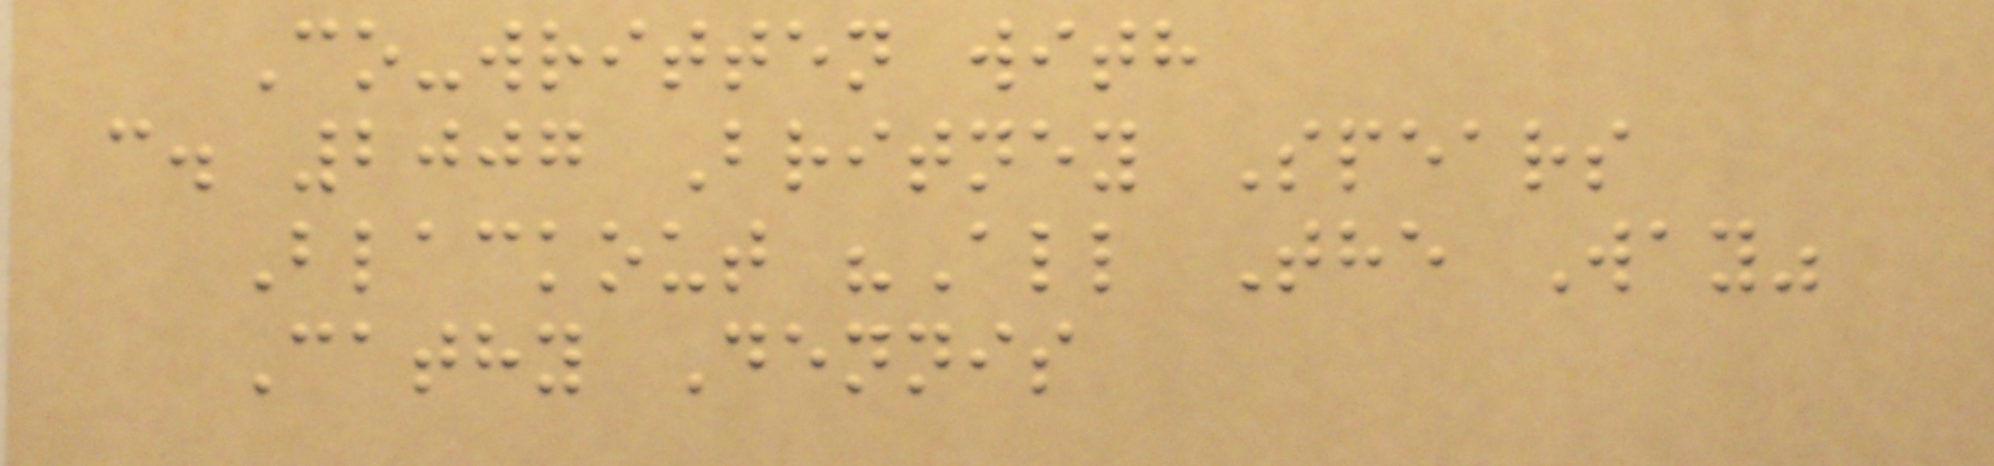Co-written with
c. 2007 Britney Spears
Blackout "All The Way"
Cathy Dennis
